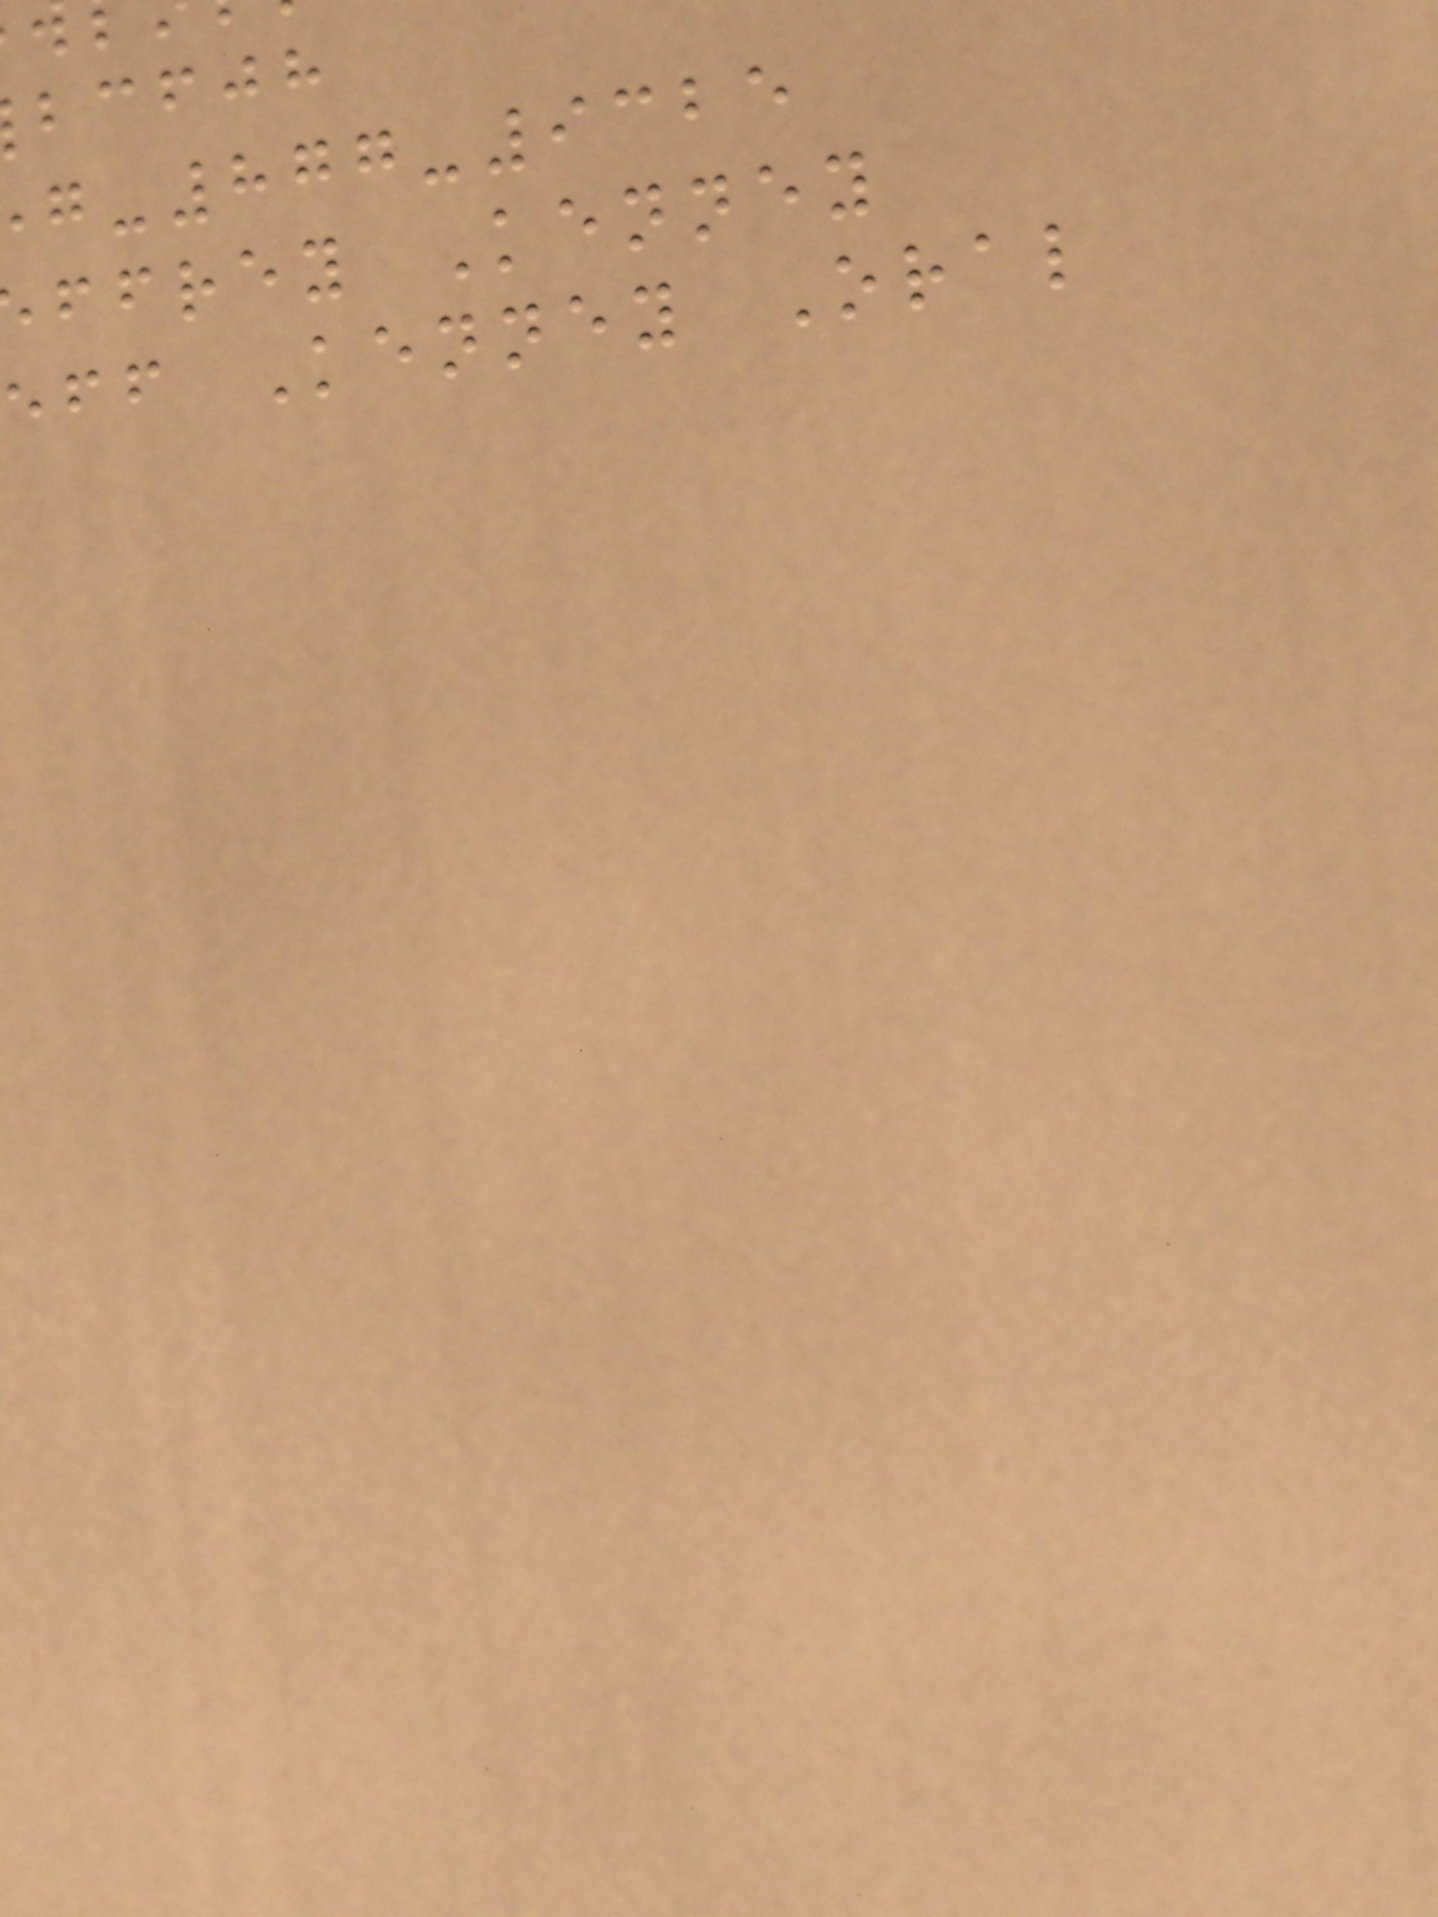bcfjh
-877-9325
ffrey Kenney
eff Kenney Oral
